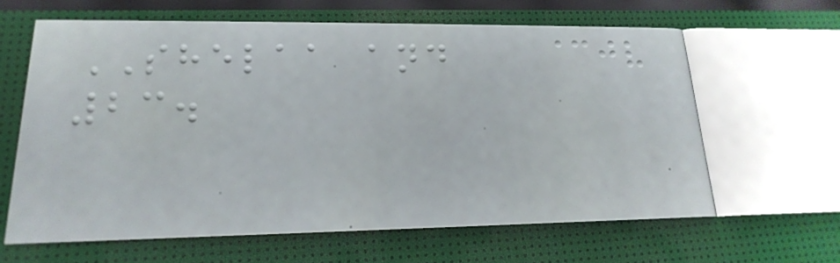SHELAA and
23.
